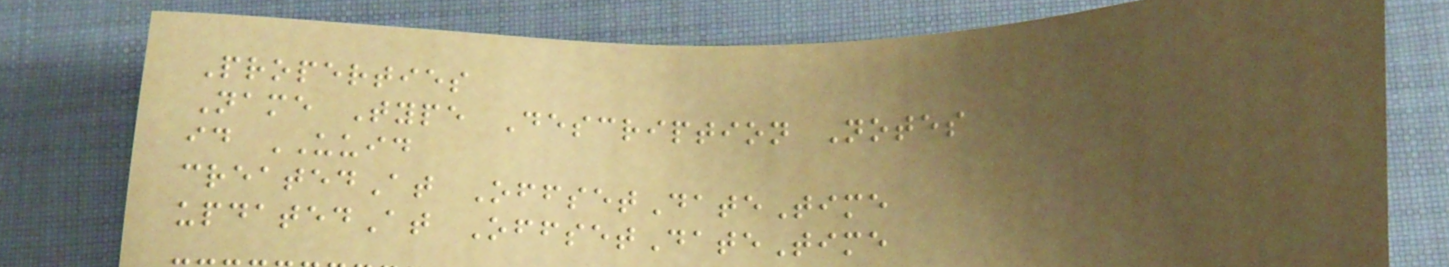Properties
Name Type Description Notes
id UUID
createdAt OffsetDateTime
updatedAt OffsetDateTime
